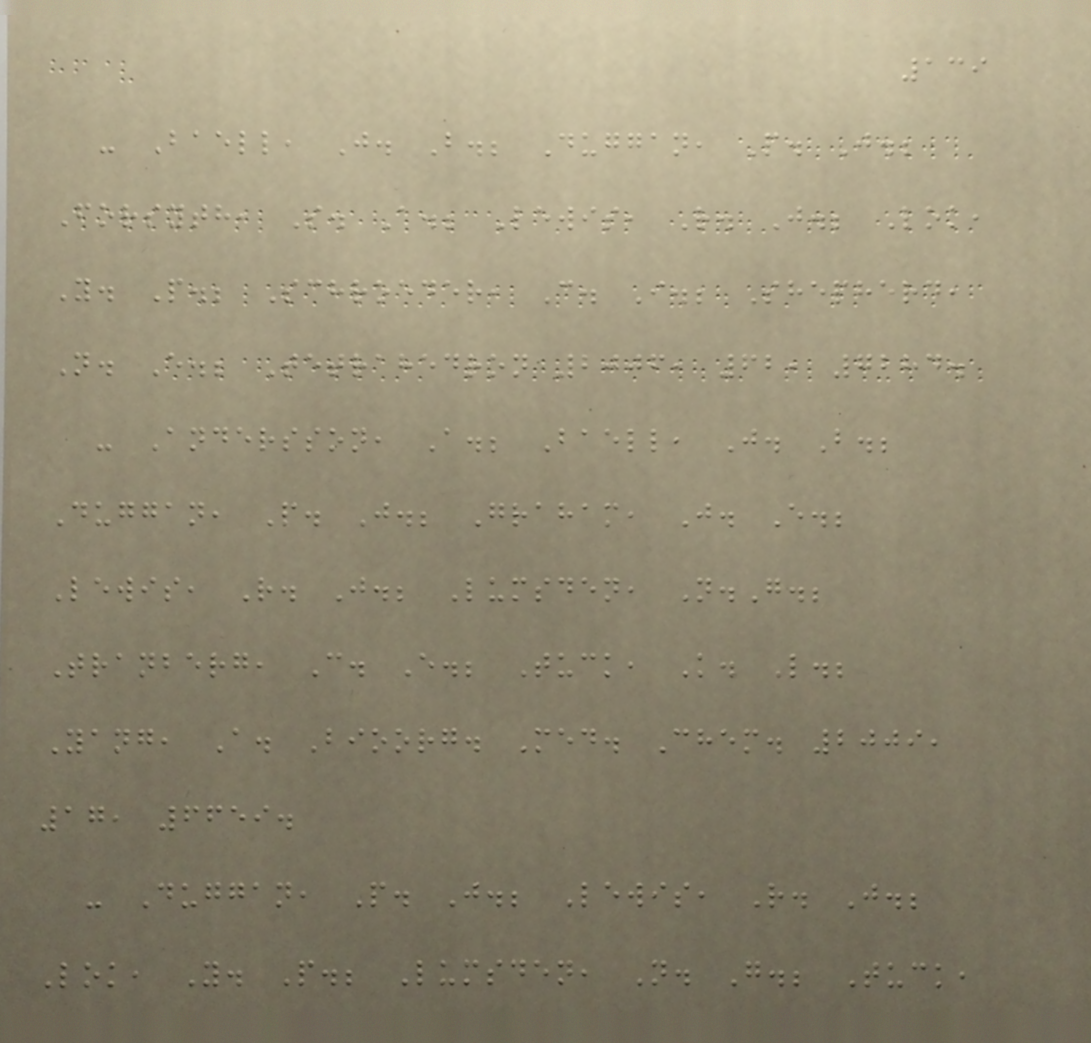139
- Baell, J. B.; Duggan, P. J.;
Forsyth, S. A.; Lewis, R. J.; Lok,
Y. P.; Schroeder, C. I.; Shepherd,
N. E.; Tetrahedron 2006, 62, 7284.
- Andersson, A.; Baell, J. B.;
Duggan, P. J.; Graham, J. E.;
Lewis, R. J.; Lumsden, N.G.;
Tranberg, C. E.; Tuck, K. L.;
Yang, A. Bioorg. Med. Chem. 2009,
17, 6659.
- Duggan, P. J.; Lewis, R. J.;
Lok, Y. P.; Lumsden, N. G.; Tuck,
